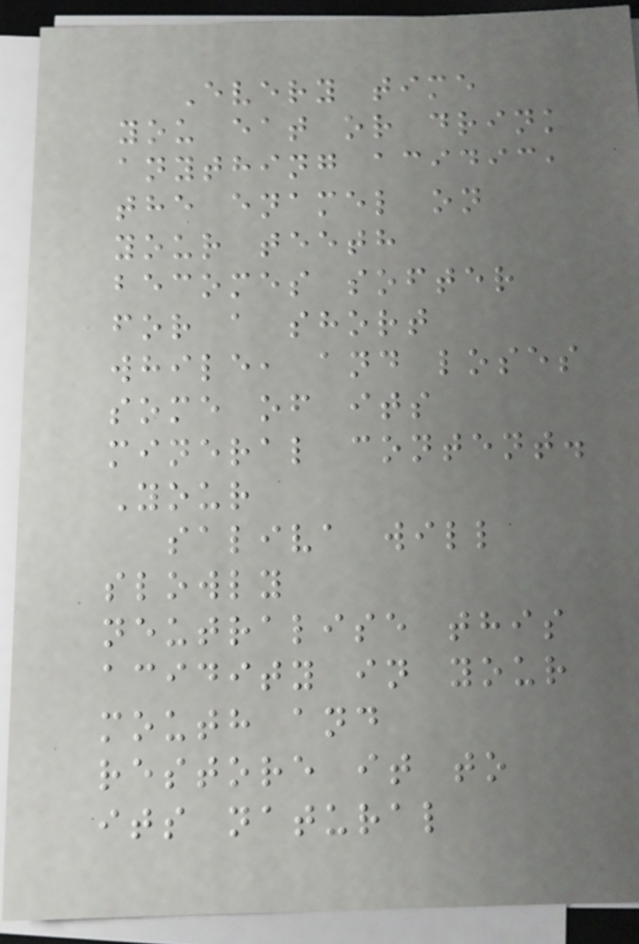Every time
you eat or drink
anything acidic,
the enamel on
your teeth
becomes softer
for a short
while, and loses
some of its
mineral content.
Your
saliva will
slowly
neutralise this
acidity in your
mouth and
restore it to
its natural
